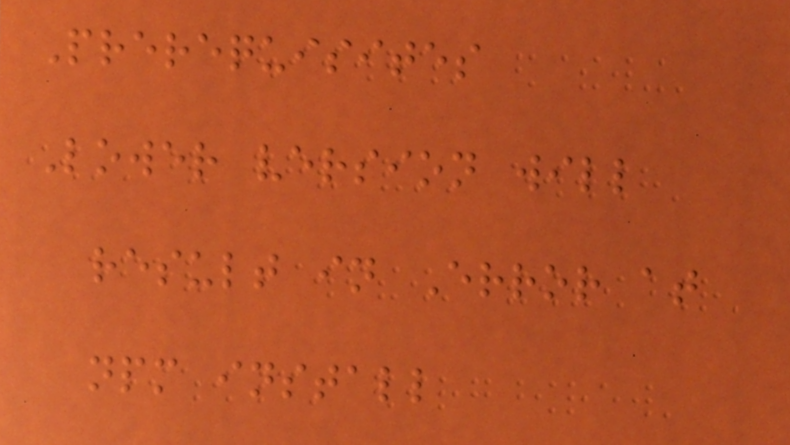Prerequisites
Lower version will
result in Error at
npm install
